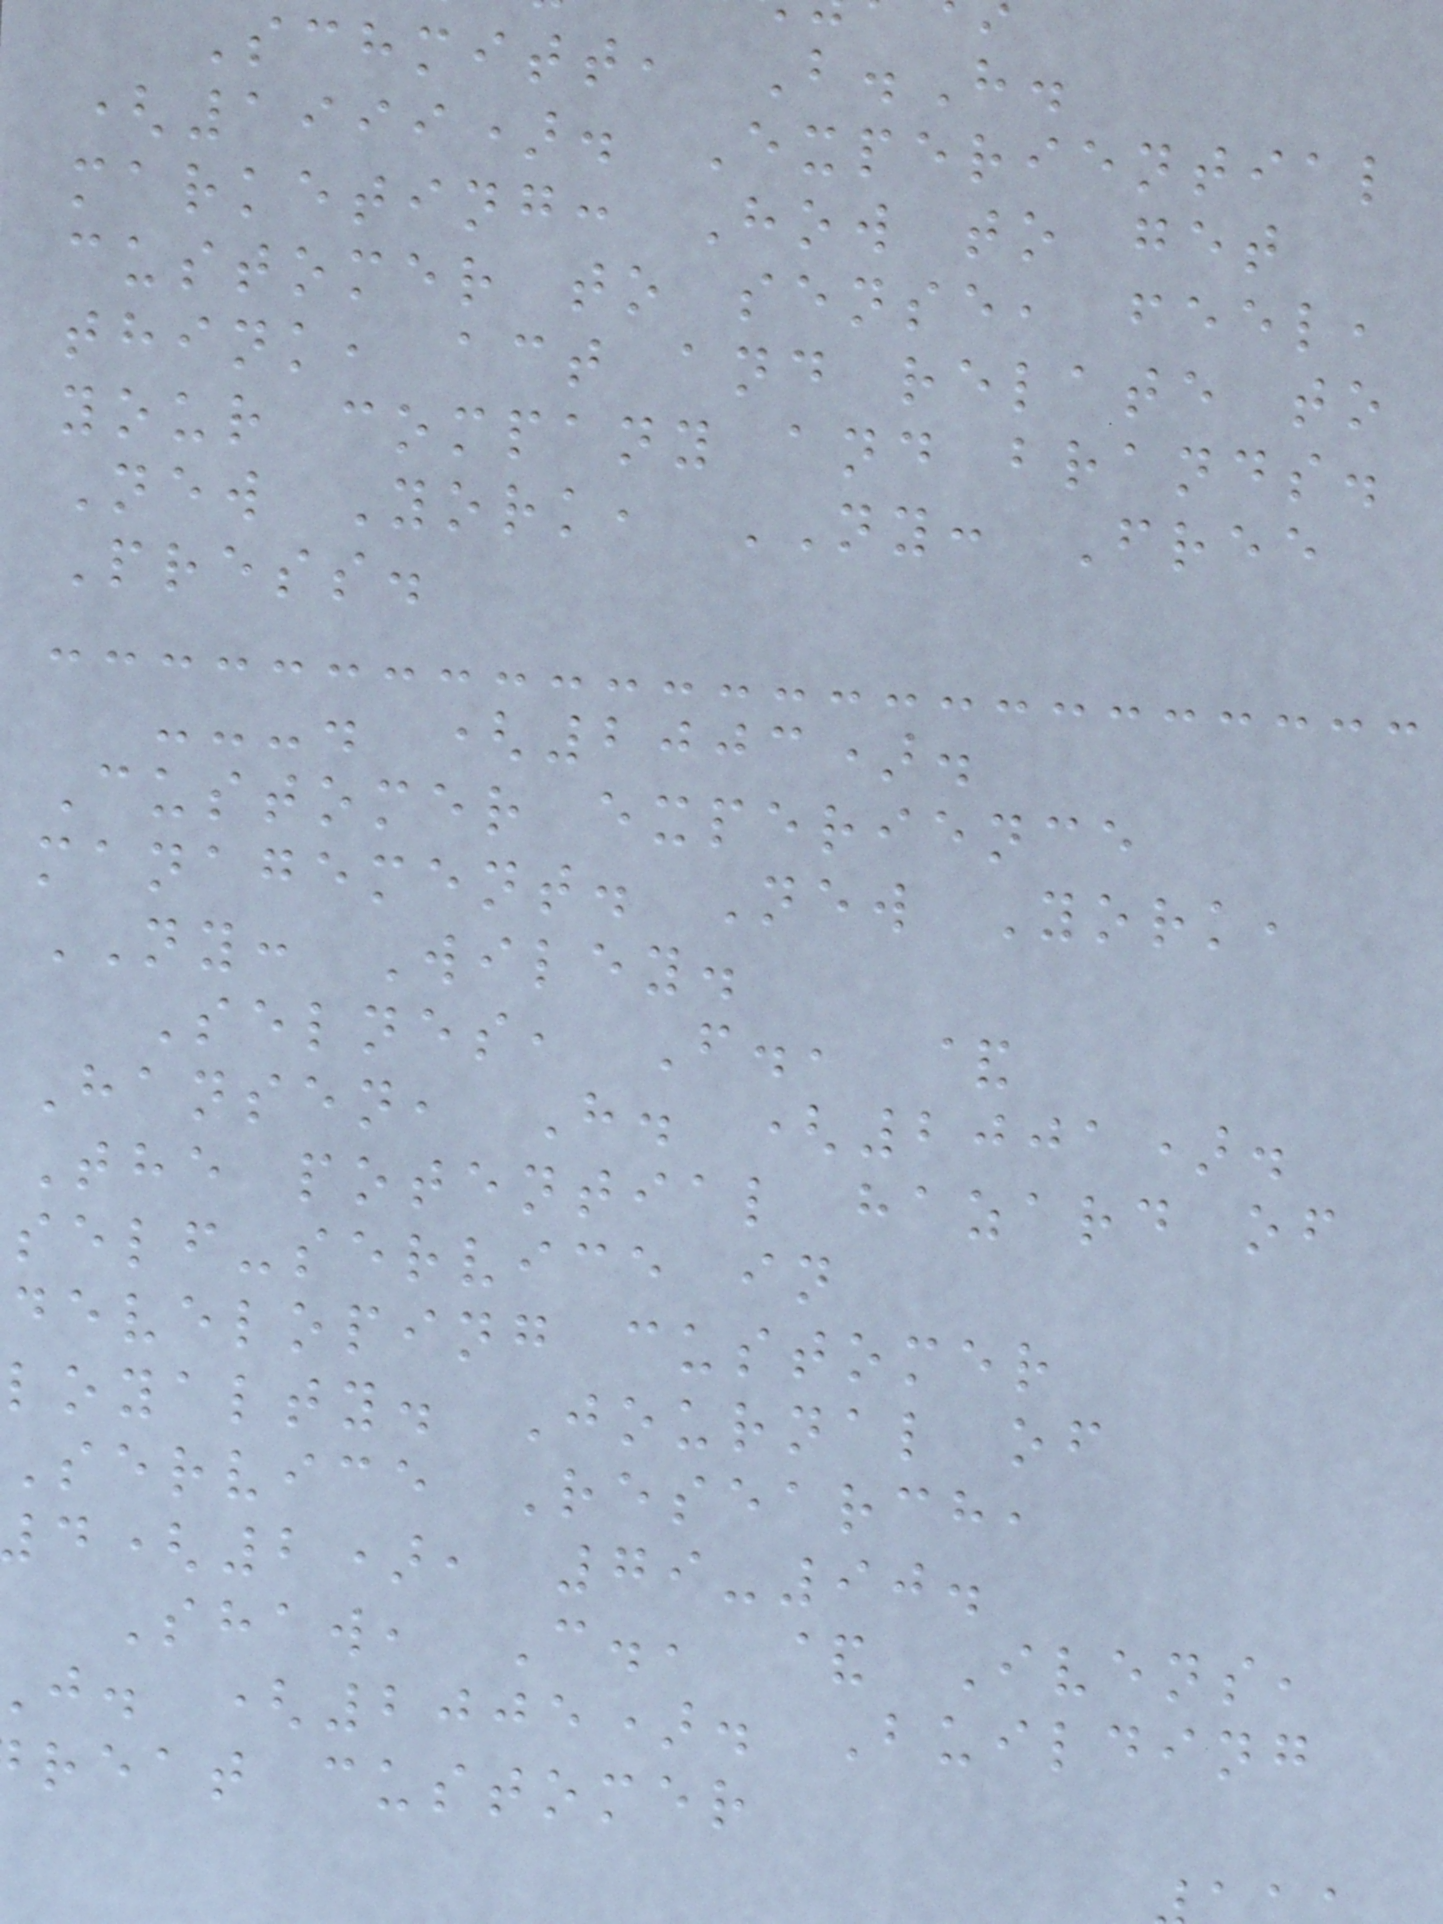Schmitt, B.H.
(1999). Experiential
marketing: How to get
customer to sense, feel,
think, act and relate to
your company and brands.
New York, NY: Free
Press.
---. (2003).
Customer experience
management. New York,
NY: Wiley.
Selnes, F., &
Hansen, H. (2001).
The potential hazard of
self-service in
developing customer
loyalty. Journal of
Service Research,
(2), 79-90.
Shaw, C., & Ivens,
j. (2005). Building
reat customer
